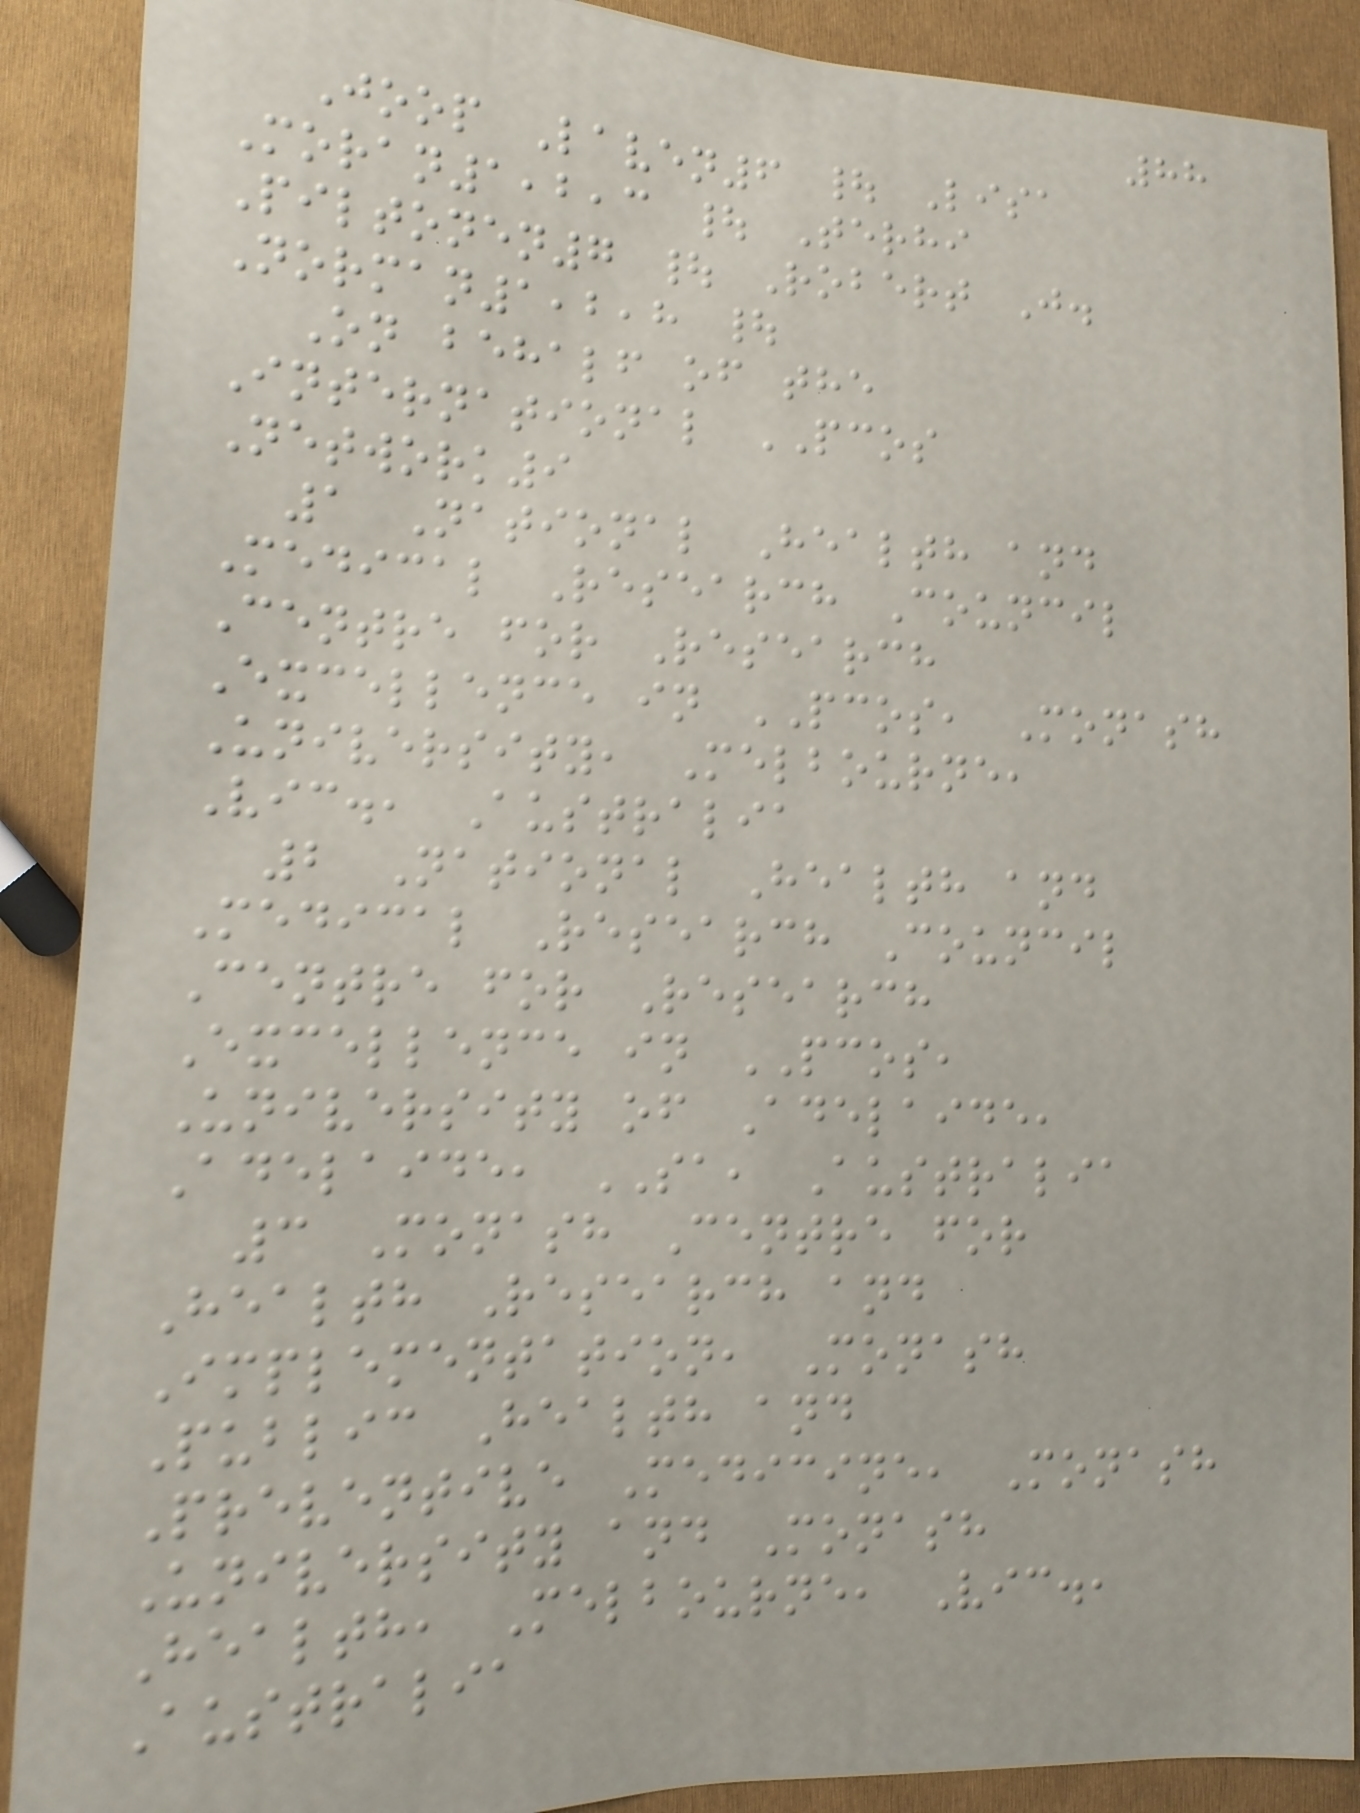88
Joop Laven6 | Lisa
Moran1,2,3 | Terhi
Piltonen7 | Robert J.
Norman1,2,8 |
On behalf of the
International PCOS
Network9
1 National Health and
Medical Research Council
Centre for Research
Excellence in PCOS, Monash
University, Melbourne,
Vic., Australia
2 National Health and
Medical Research Council
Centre for Research
Excellence in PCOS,
University of Adelaide,
Adelaide, SA, Australia
3 Monash Centre for
Health Research and
Implementation, Monash
Public Health and
Preventive Medicine, Monash
University and Monash
Health, Melbourne, Vic.,
Australia
